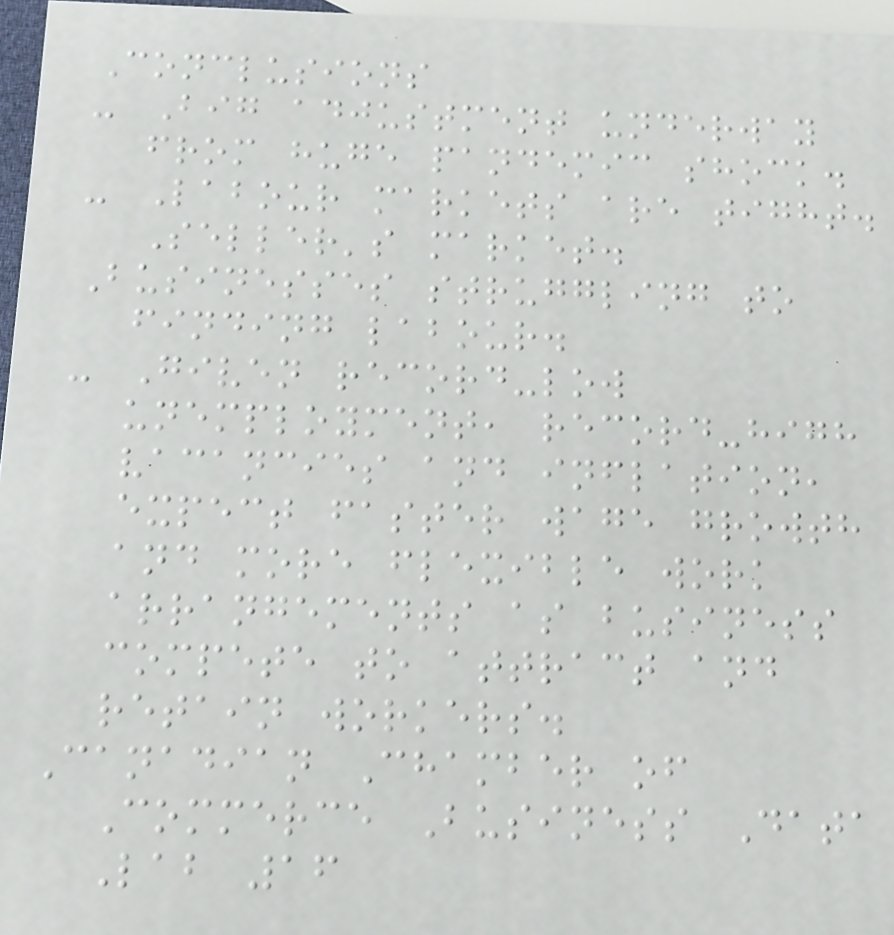Conclusions
- Big adjustment underway
from huge pandemic shock.
- Labour markets are tight.
Seller's market.
Businesses struggling to
finding labour.
- Given record-low
unemployment, record-high
vacancies and inflation,
expect faster wage growth
and more flexible work
arrangements as business
compete to attract and
retain workers.
Canadian Chamber of
Commerce Business Data
Lab 16
